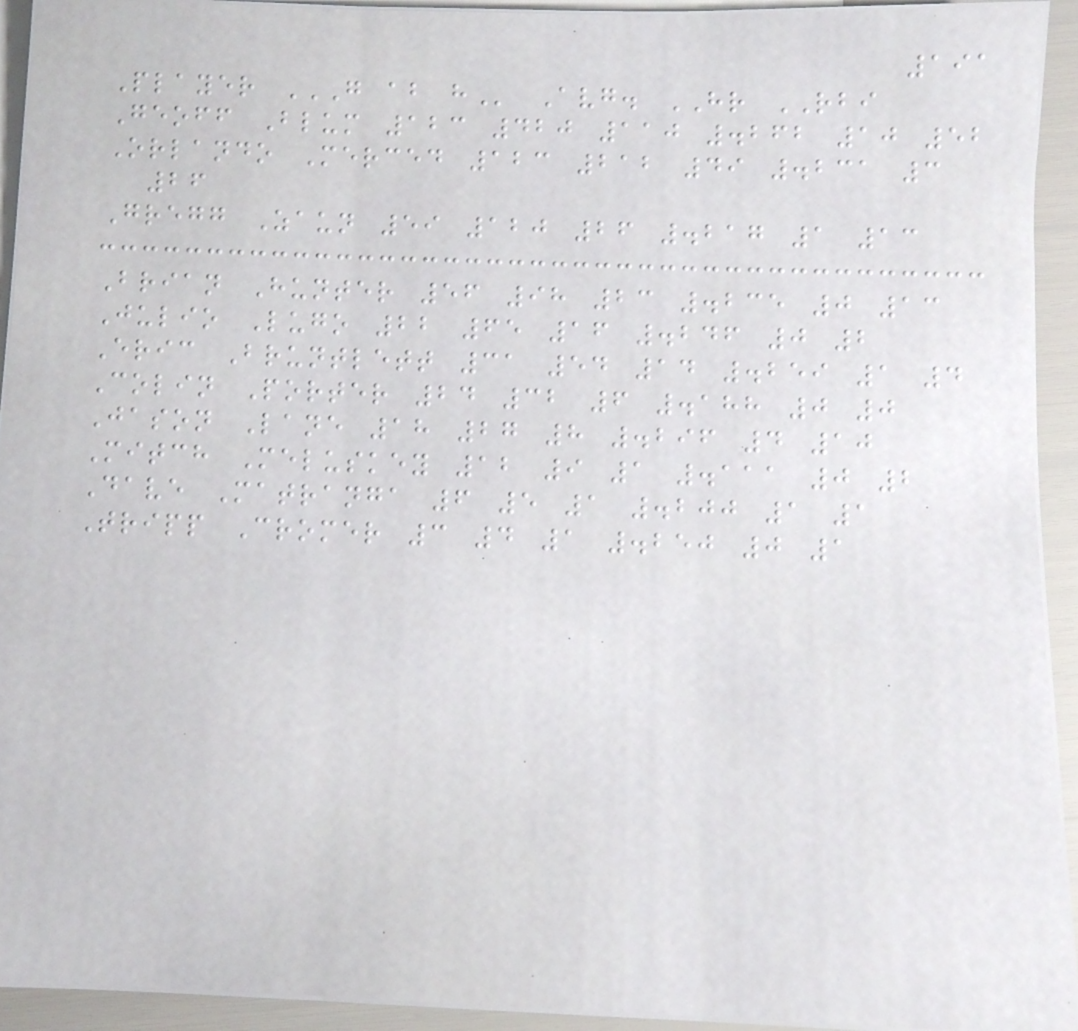191
Player G AB H Avg. HR RBI
Geoff Blum 123 420 110 .262 10 52
Orlando Merced 123 212 49 .231 3
26
Gregg Zaun 59 120 26 .217 1 13
Brian Hunter 56 98 23 .235 0 13
Julio Lugo 22 65 16 .246 0 2
Eric Bruntlett 31 54 14 .259 1 4
Colin Porter 24 32 6 .188 0 0
Jason Lane 18 27 8 .296 4 10
Mitch Meluskey 12 9 1 .111 0 2
Dave Matranga 6 5 1 .200 1 1
Tripp Cromer 3 4 1 .250 0 1
